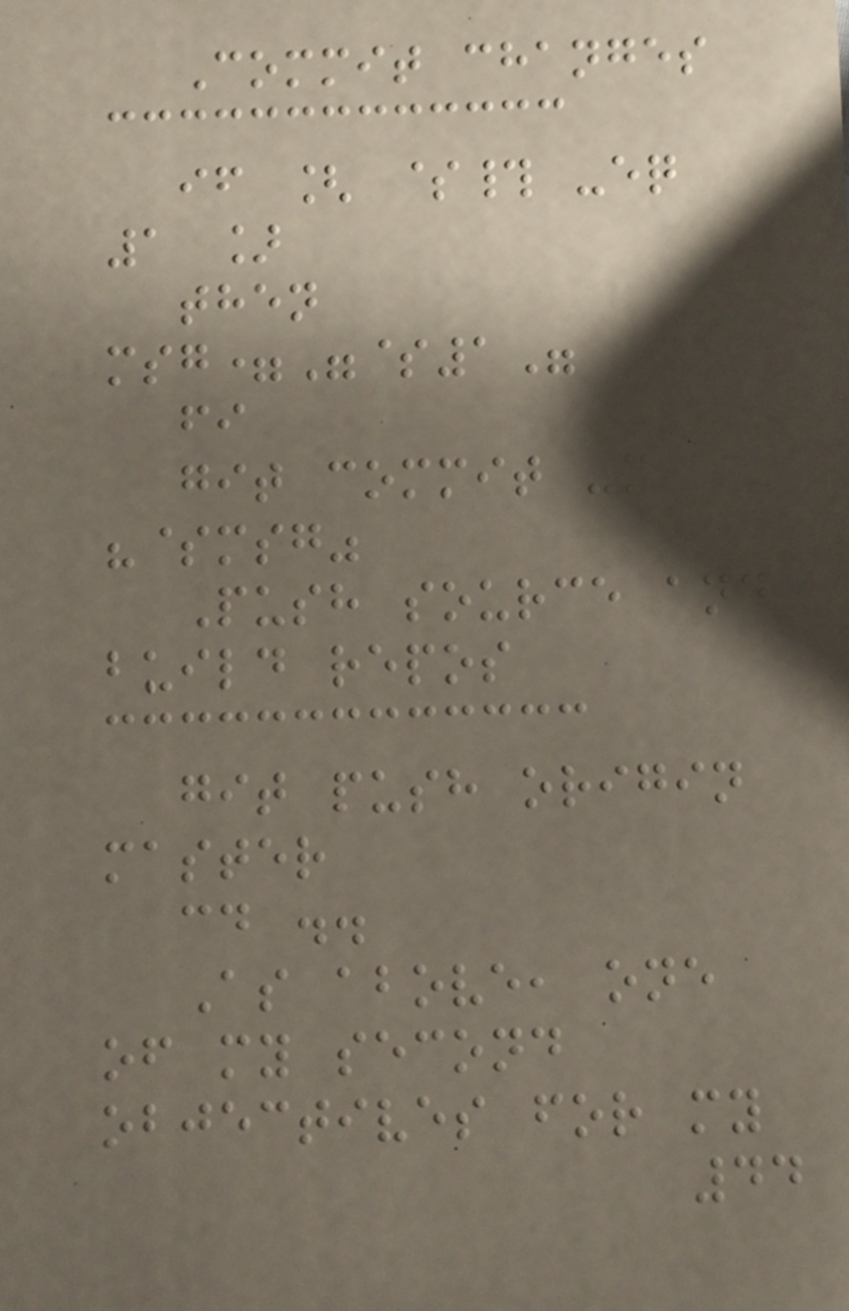Commit changes
if [ $# -eq
1 ]
then
msg="$1"
fi
git commit -m
"$msg"
Push source and
build repos
git push origin
master
cd ..
As above, one
of my second
objectives for my
44
